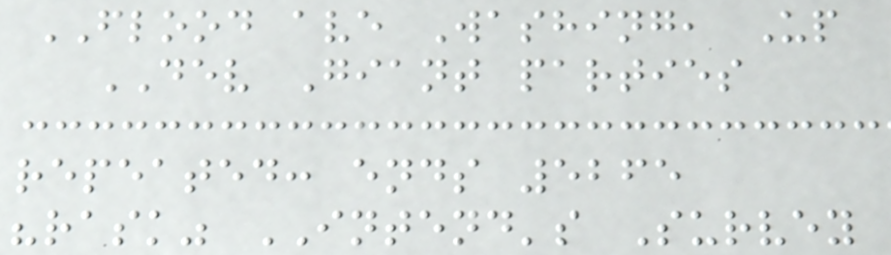FLOOD ave Washing, Up
DEV Giant parties
repeated: ends 5265
"rask" INTEND's Survey
